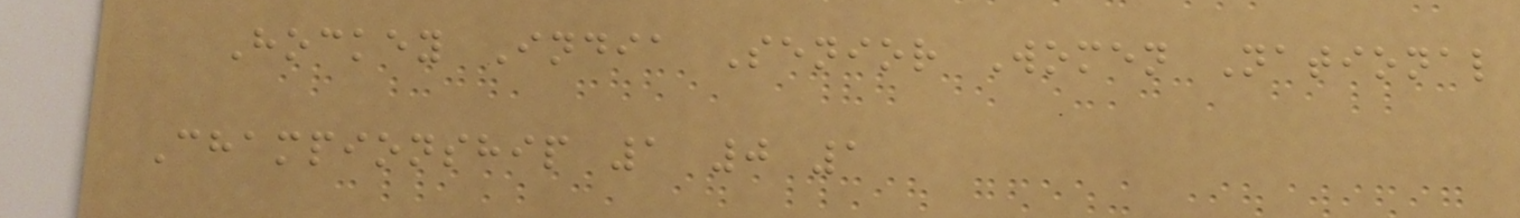Hockey India Senior Women National
Championship 1 0 1
